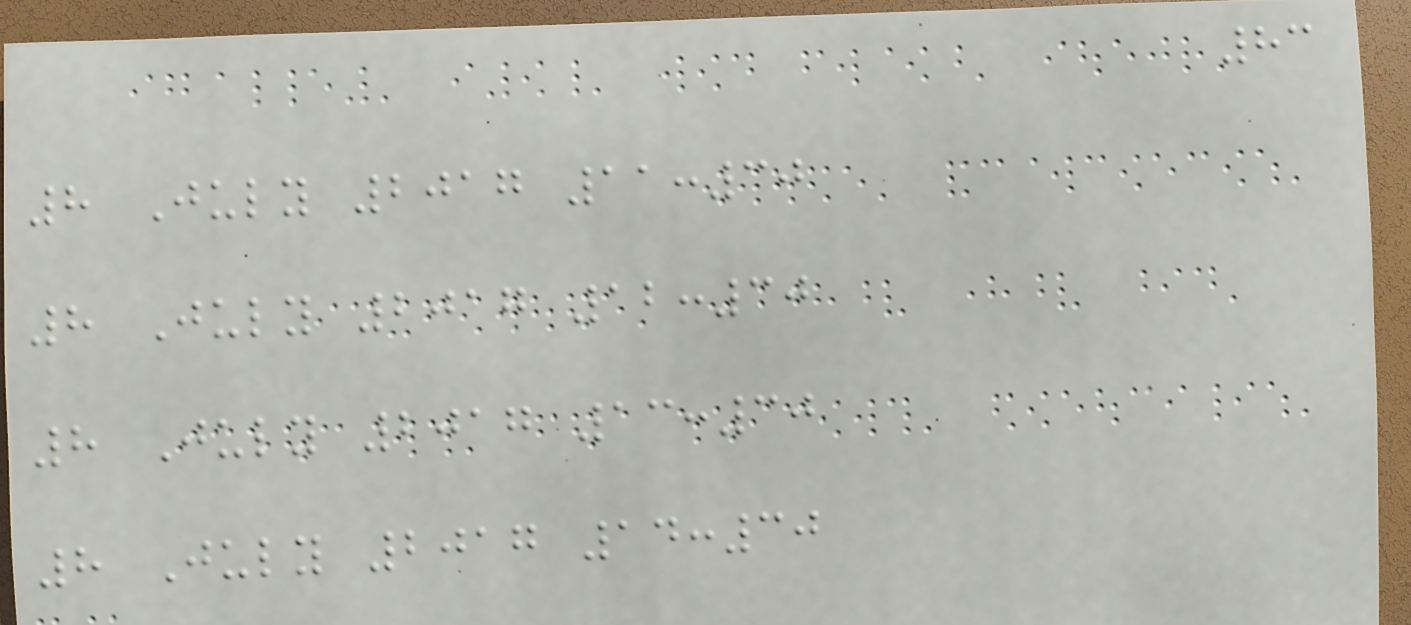83
8 July 2017 11:30
8 July 2017 12:30
8 July 2017 13:30
8 July 2017 14:30
